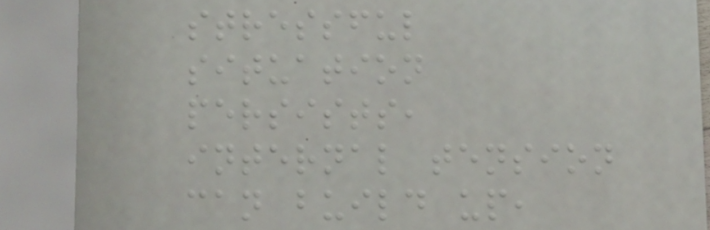stressful
situation
persists,
internal tension
can build up,
